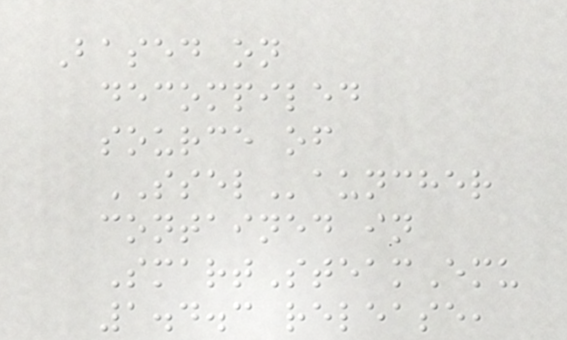Based on
decompiled
source of
SSELauncher
contained in
SmartSteamEmu
1.4.3 release,
